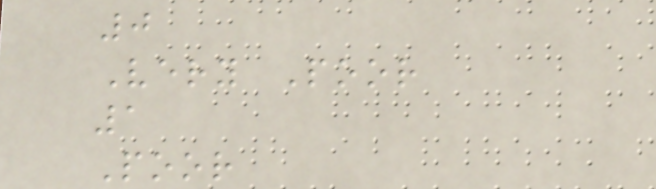0
Very Poor
1
Poor
